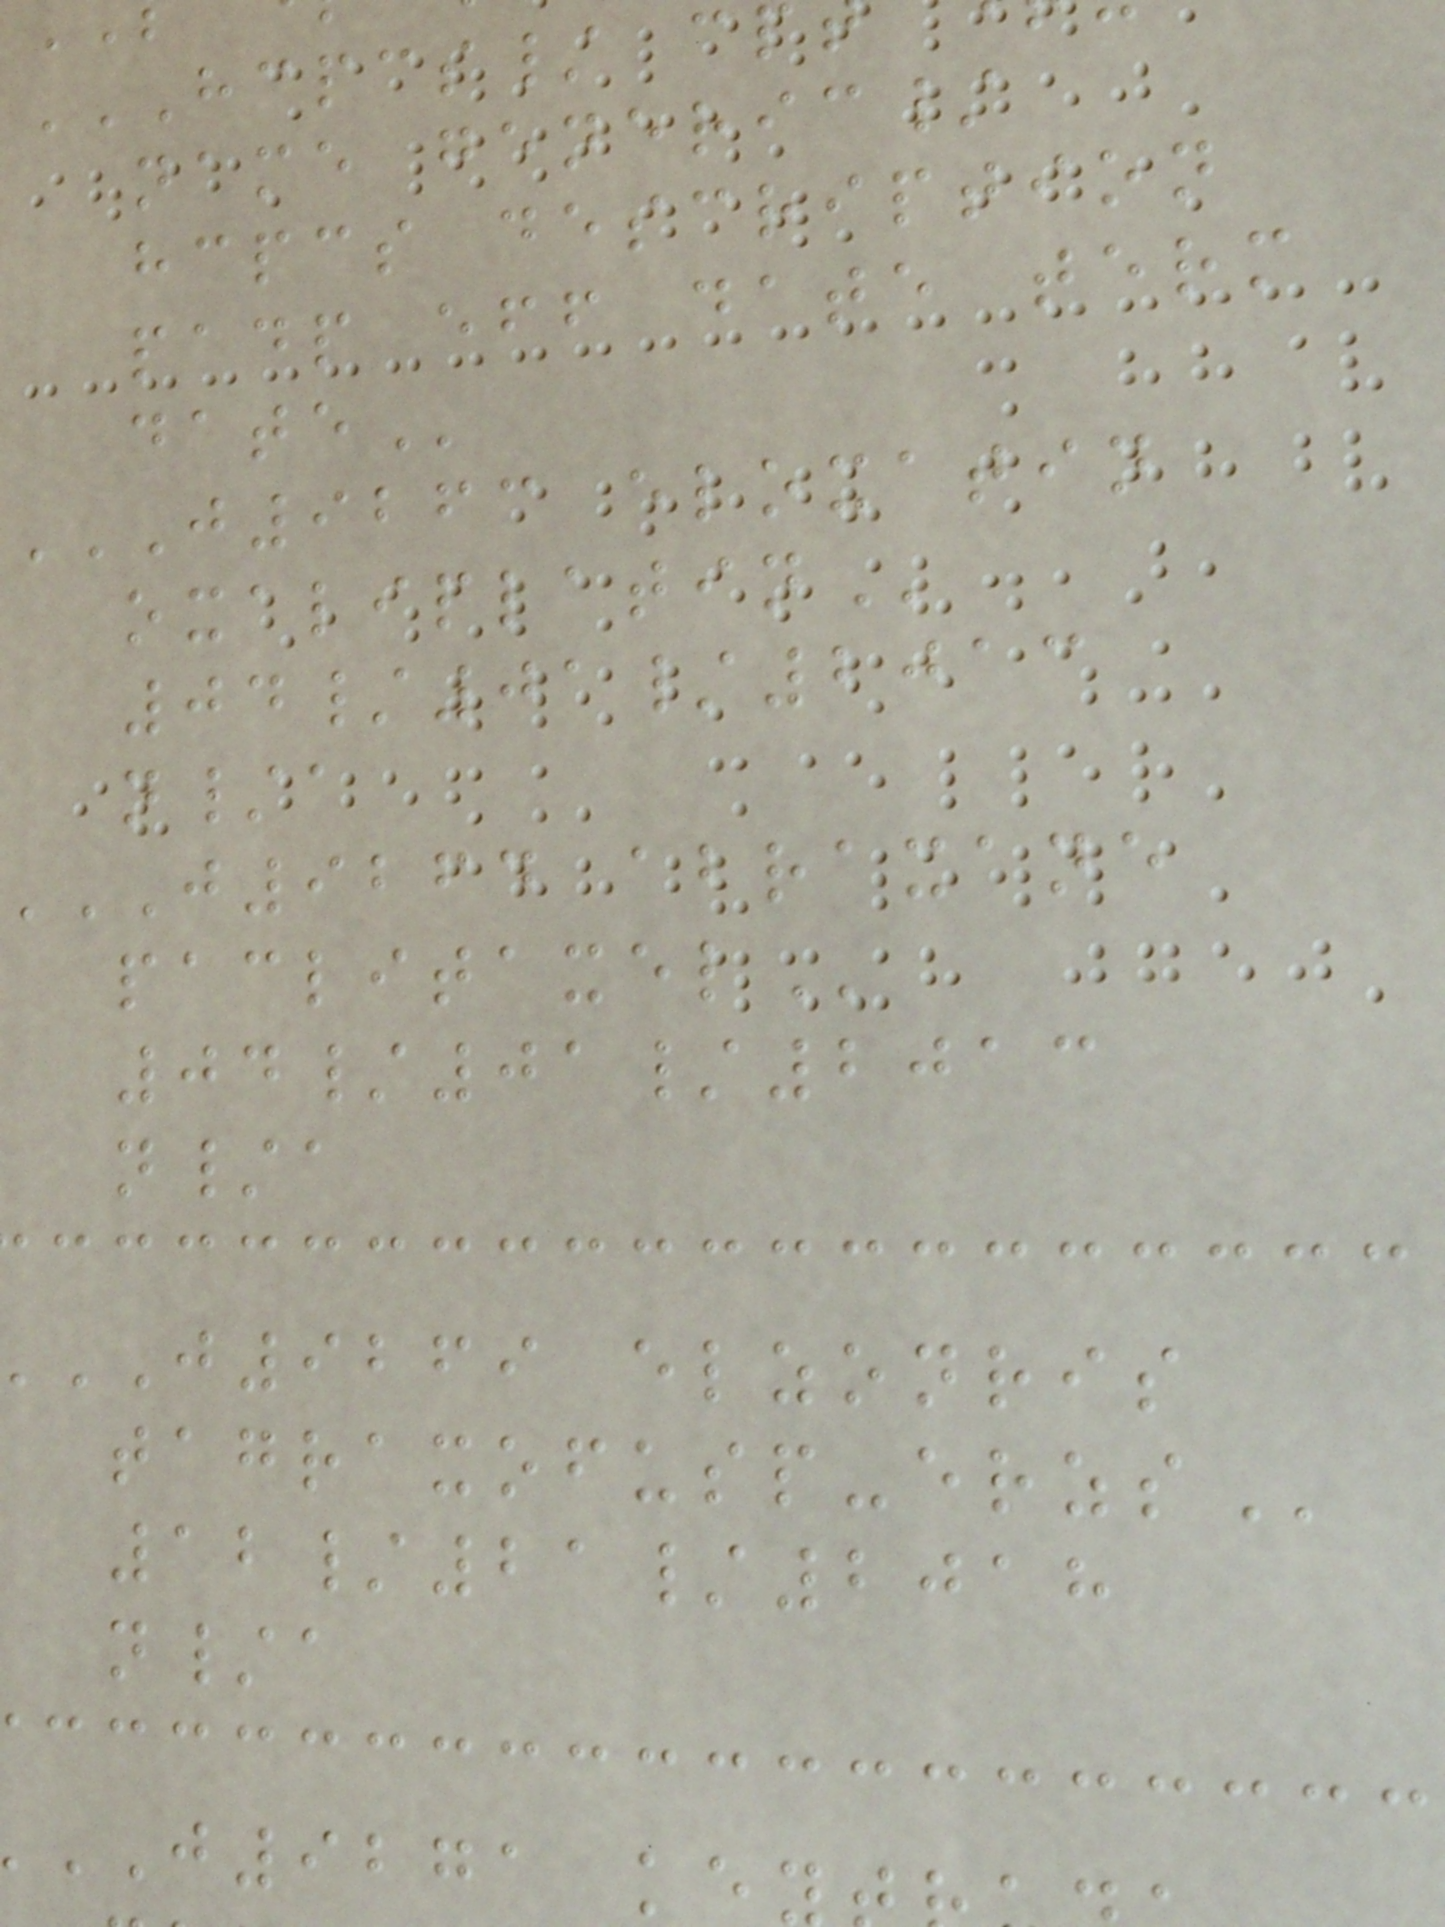name generic/
hcpcs description
padp eff date term
J9263 ELOXATIN
04/01/2013
n/a
J9264 abraxane
04/01/2013
n/a
J9269 elzonris
12/21/2018
n/a
J9271
